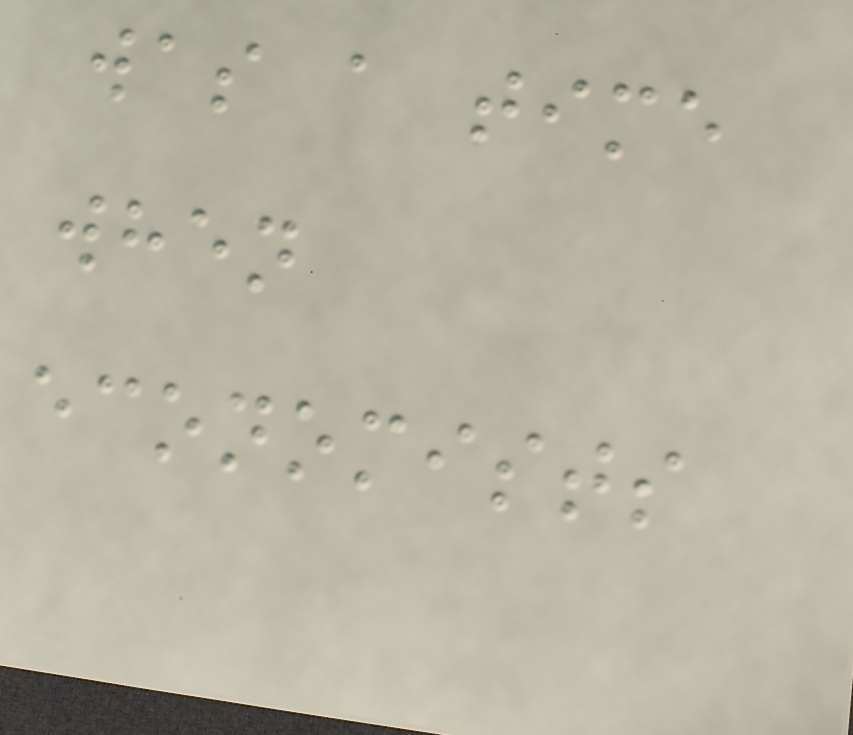was a time
when
economists
